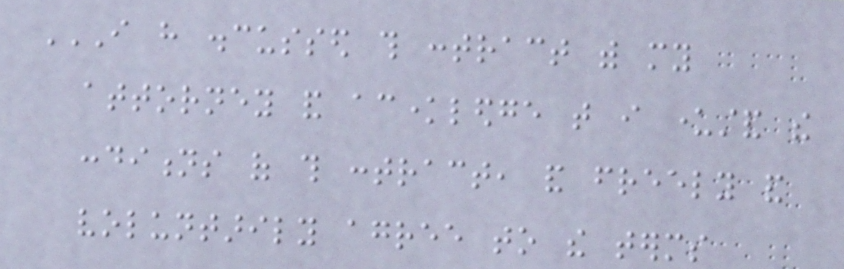I HAVE DISCUSSED THIS CONTRACT WITH MY
ATTORNEY AND ACKNOWLEDGE THAT I UNDERSTAND THE
CONDITIONS OF THIS CONTRACT, AND FREELY AND
VOLUNTARILY AGREE TO THE TERMS
